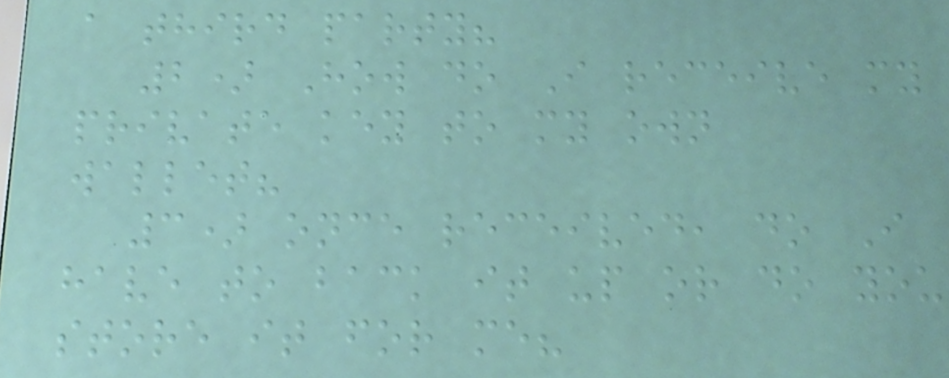a third party?
2) How do I receive my
private key to my own
wallet?
3) once received, do I
have to back it up or do you
store it for me?
